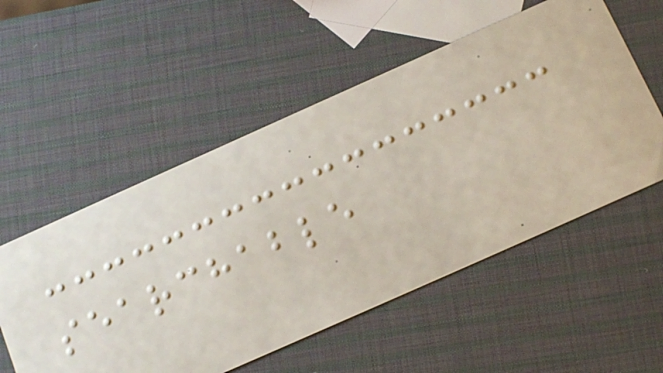searchable
